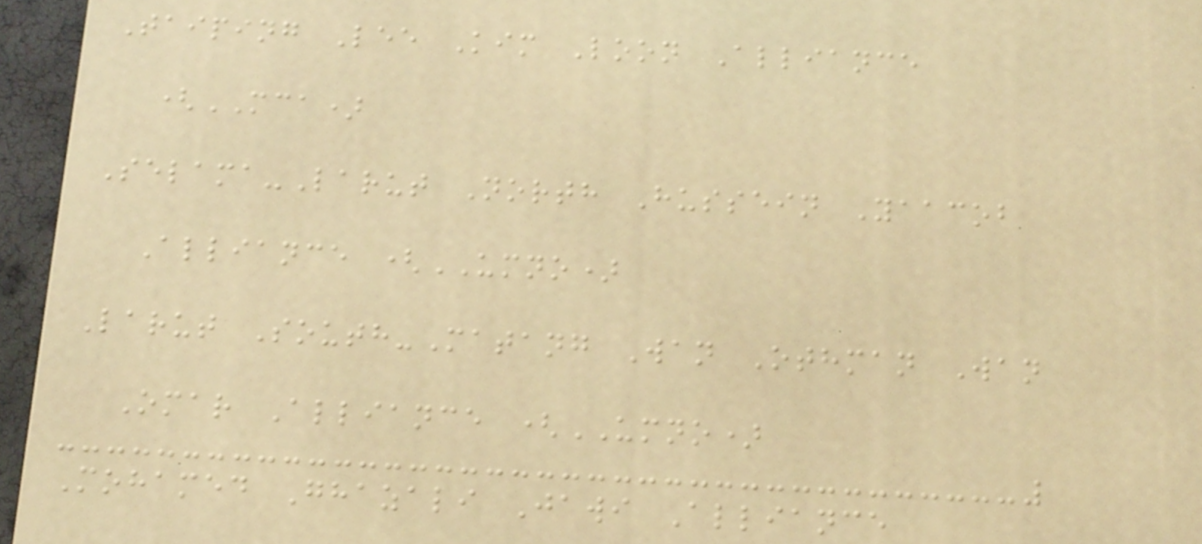Taiping Lee Kim Loon Alliance
(MCA)
Selama-Larut North Hussein Yaacob
Alliance (UMNO)
Larut South-Matang Wan Othman Wan
Omar Alliance (UMNO)
Mohamed Ghazali Jawi Alliance
